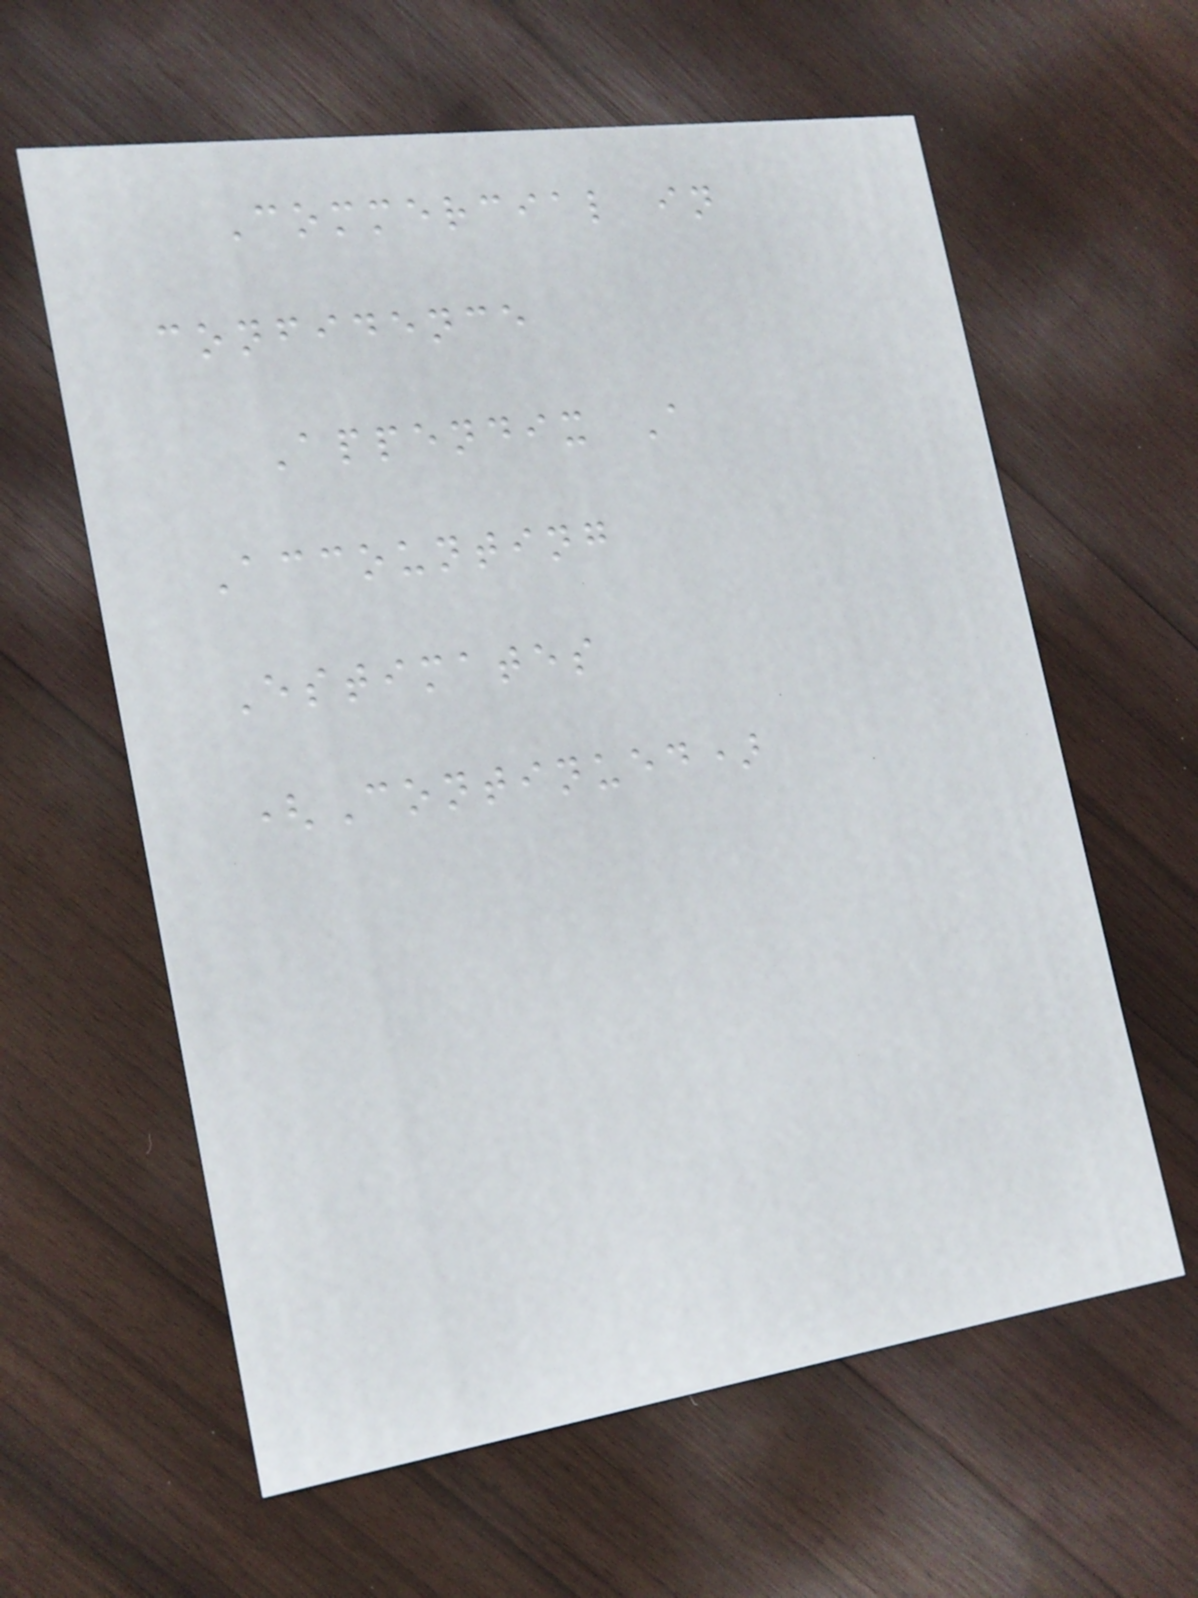Commercial in
confidence
Appendix A
Accounting
Estimates
(Continued)
